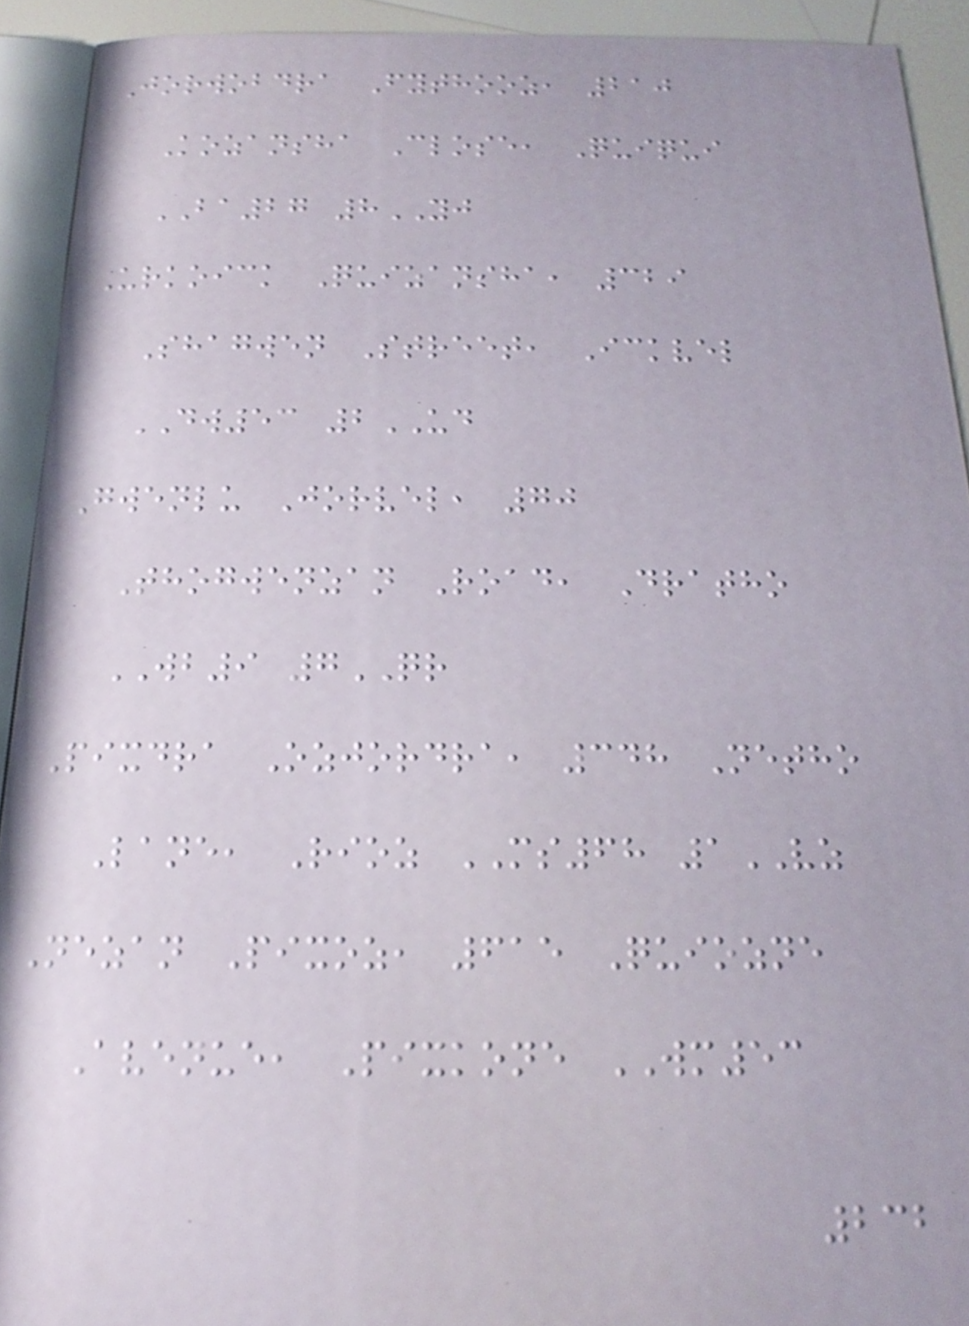Jorwobdra Fythooz, 210
Kozansha Close, Quiqui
BA27 8YJ
Urkoick Quizansha, 329
Shagwen Street, Ickvel
DW53 2UD
Gwenlu Jorvel, 70
Thogwenzan Road, Dratho
WB9 7QR
Pixdra Ozjordra, 348 Netho
Lane, Rioz MS68 1VZ
Nezan Pixoz, 615 Quiozne
Avenue, Pixkone WM53
232
